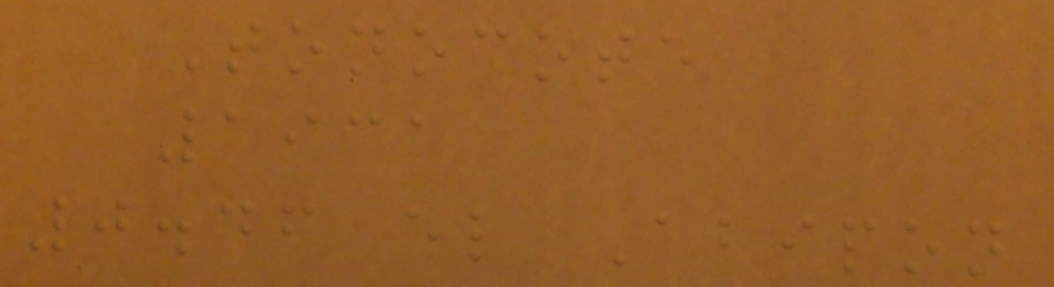Tonocote
1931
0.46 el Abipon
